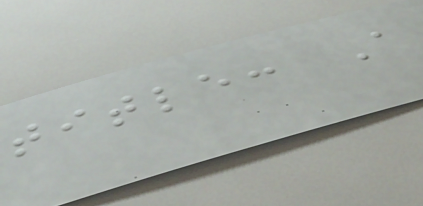title: A
